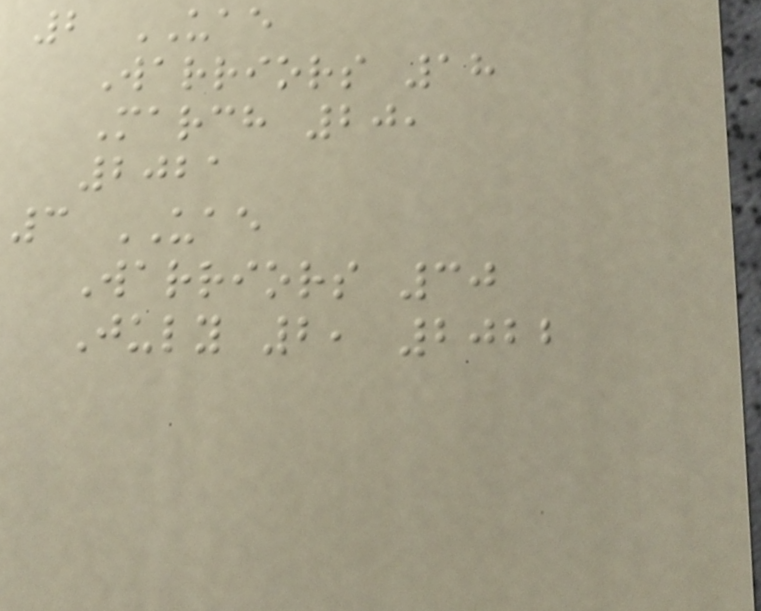2 UAE
Warriors 18
March 20,
2021
3 UAE
Warriors 30
July 2, 2022
